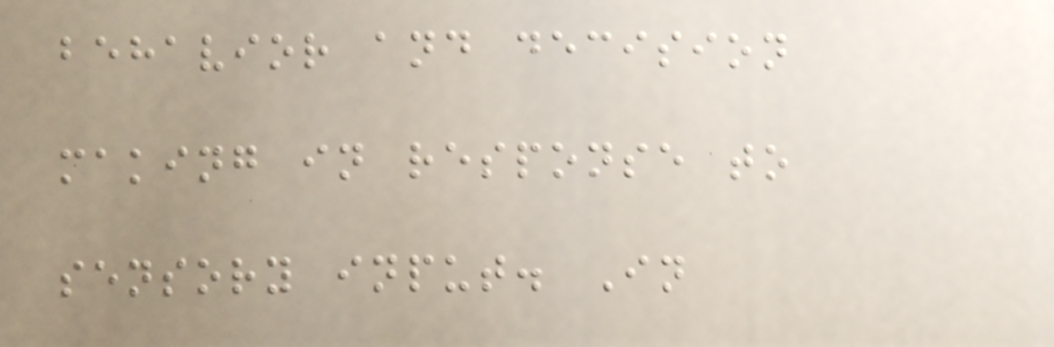behavior and decision
making in response to
sensory input. In
